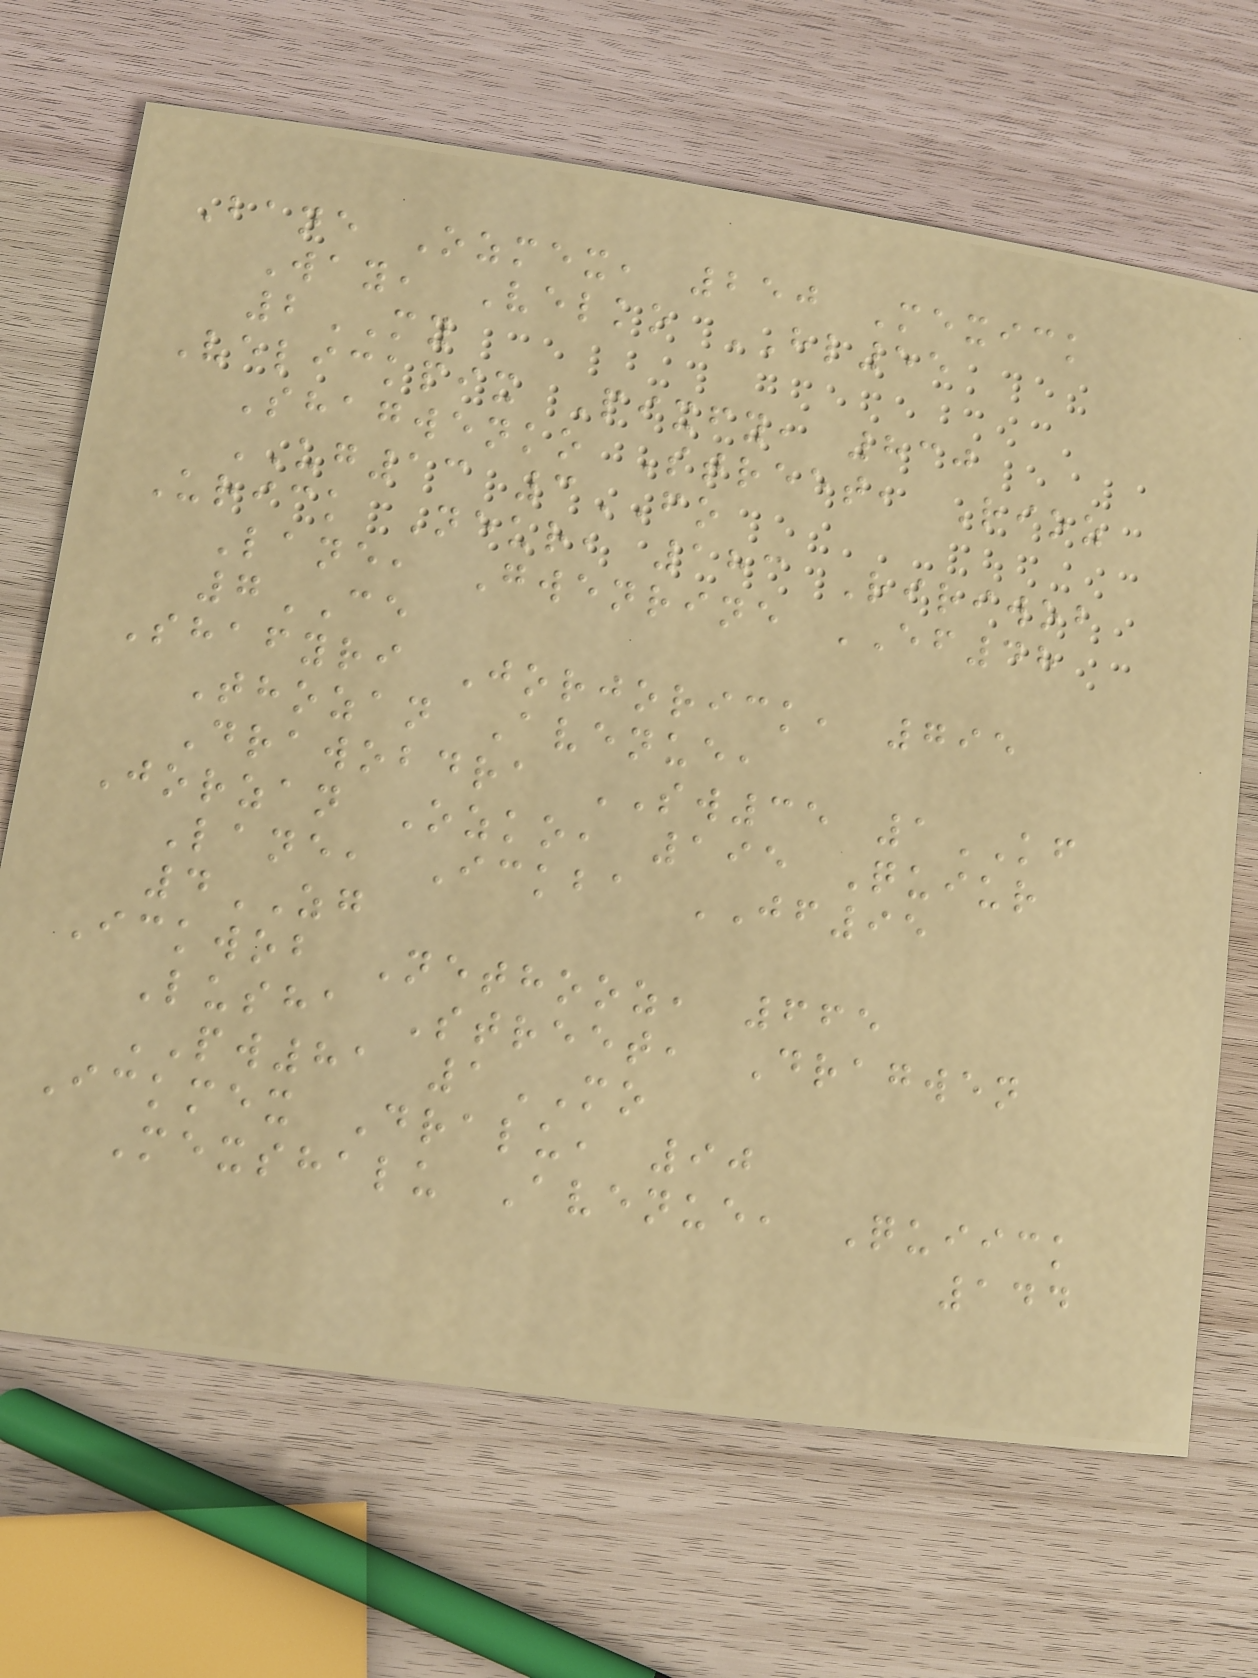Bane Ozmex, 250 Mexick
Way, Velko HL55
2MY
Velickpix Pixfy, 830
Shagwenko Street, Rioz
UG13 3FO
Urick Neur, 183 Ririwob
Lane, Gwenrine EF48
7CE
Shafyri Jorjorick, 795
Thozan Avenue,
Drawobdra SW35 1KF
Jorzan Ozko, 195 Quiur
Lane, Ickba JF95
4ZG
Ickwob Nethooz, 665
Lusha Street, Dragwen
PW81 1MO
Ickmex Dralu, 90
Mexshalu Avenue, Quiick
144
